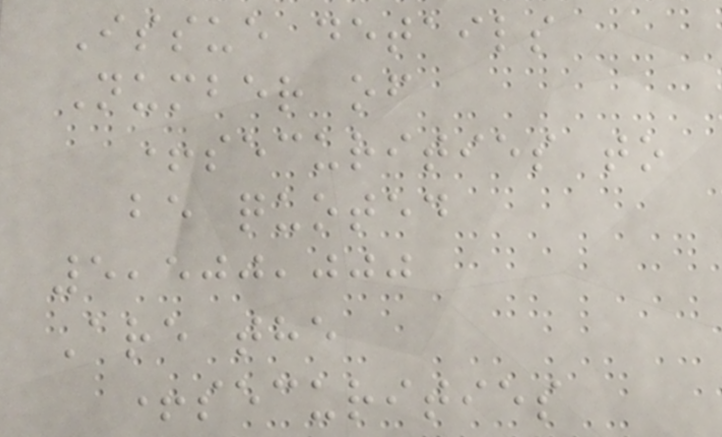Issue details
Number of
+securities to
be quoted
5,500,000
Are the
+securities
